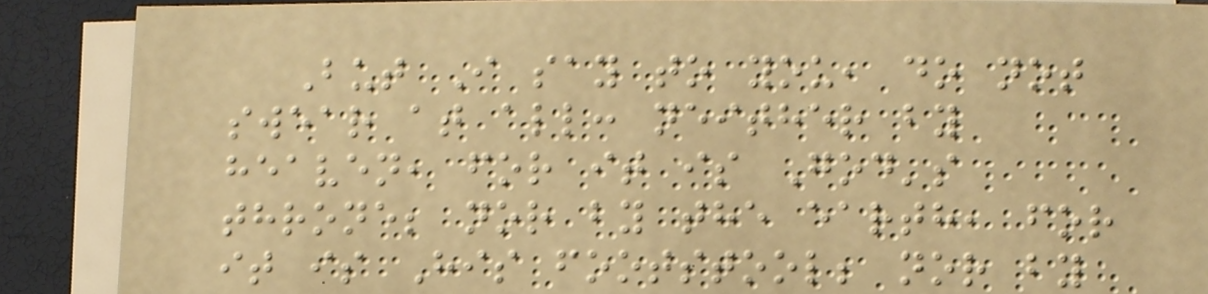But I say to you, do not
swear at all: neither by
heaven, for it is God's
throne; nor by the earth, for
it is His footstool; nor by
